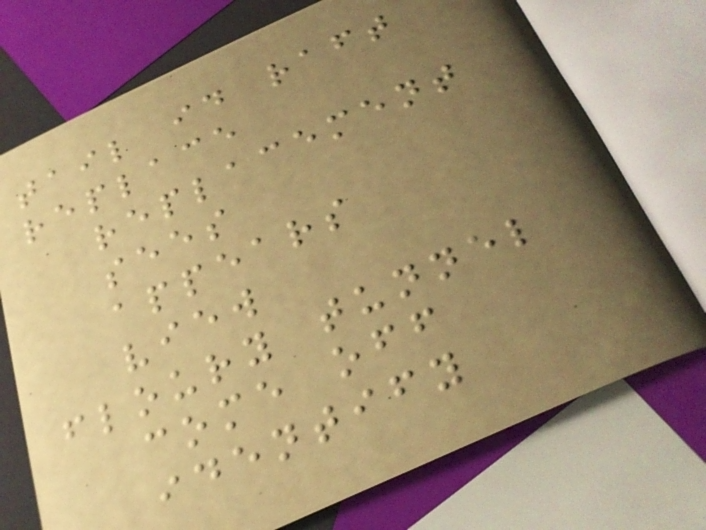tail id raft
replace
replacement
sees
appears
view
floury tunnel
come off
identify
